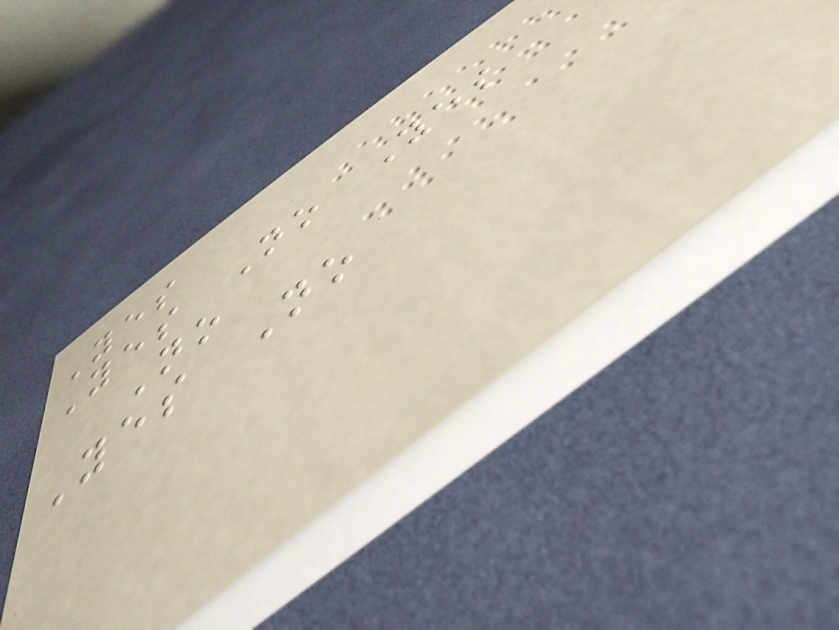Yes
Yes No Yes
No
Yes No
